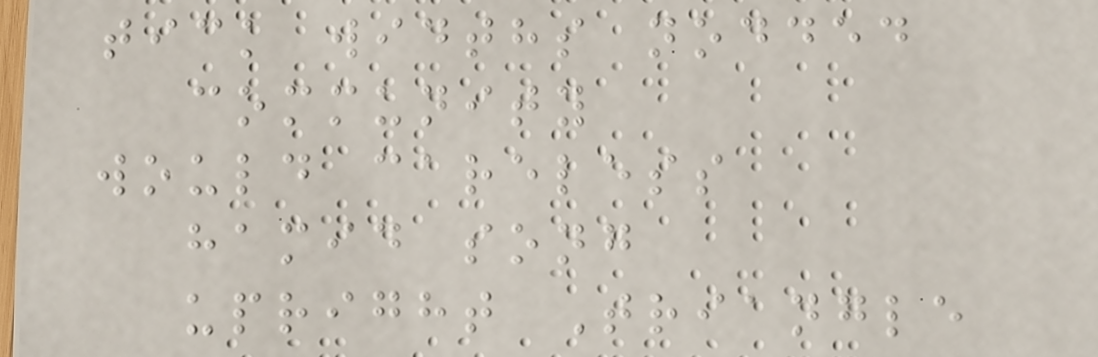tick widths nodded
community
would careless
hamid song
upright Triangle
